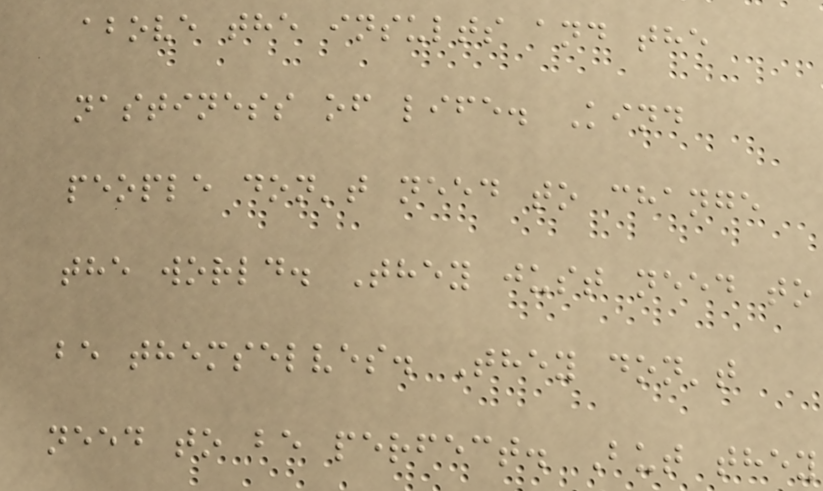above the insults and the
nastiness of life. Kind
people don't need to change
the world. They just need to
be themselves. They don't
need to be perfect. But they
